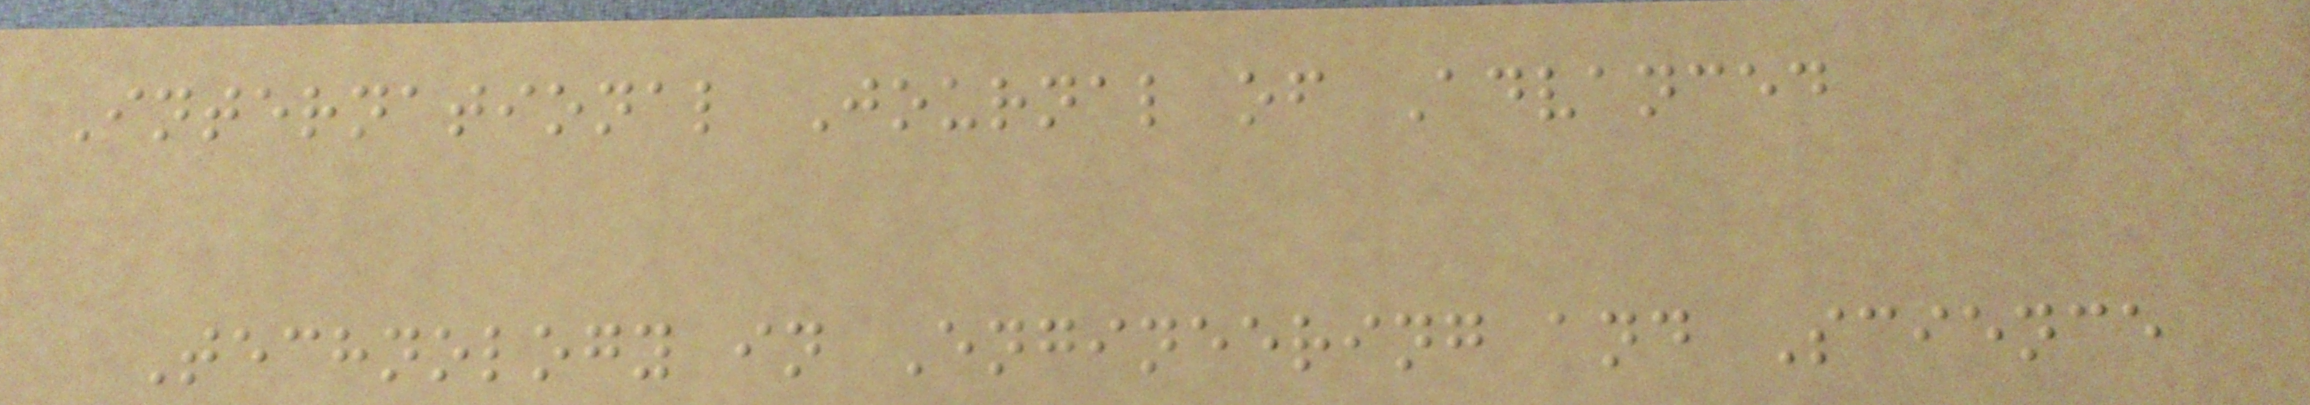International Journal of Advanced
Technology in Engineering and Science
